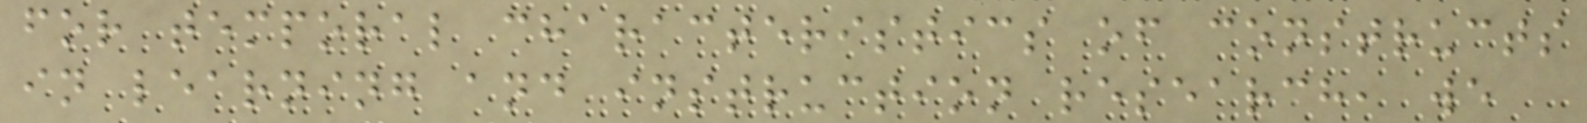for temporal characteristics of constructs
in learning and instruction research, we
